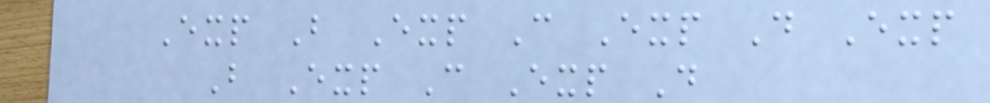Exp B Exp C Exp D Exp
B Exp C Exp D
